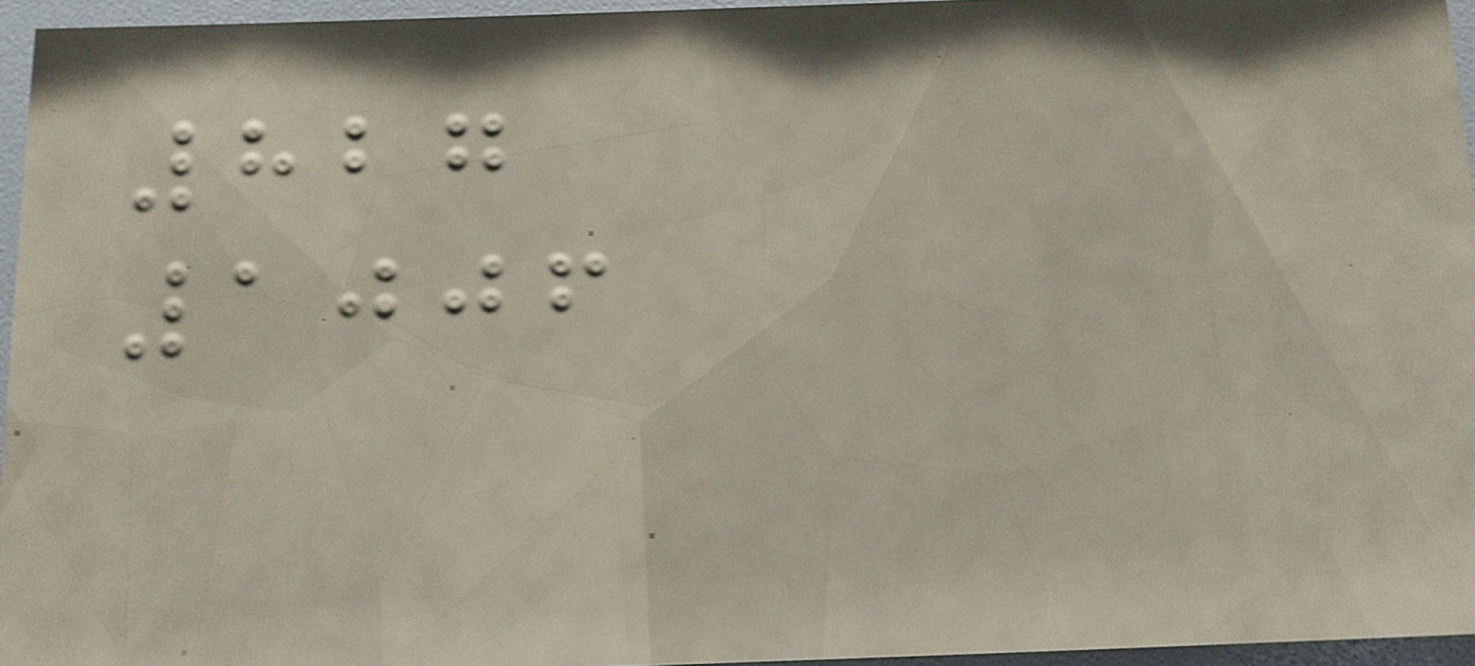827
1006
